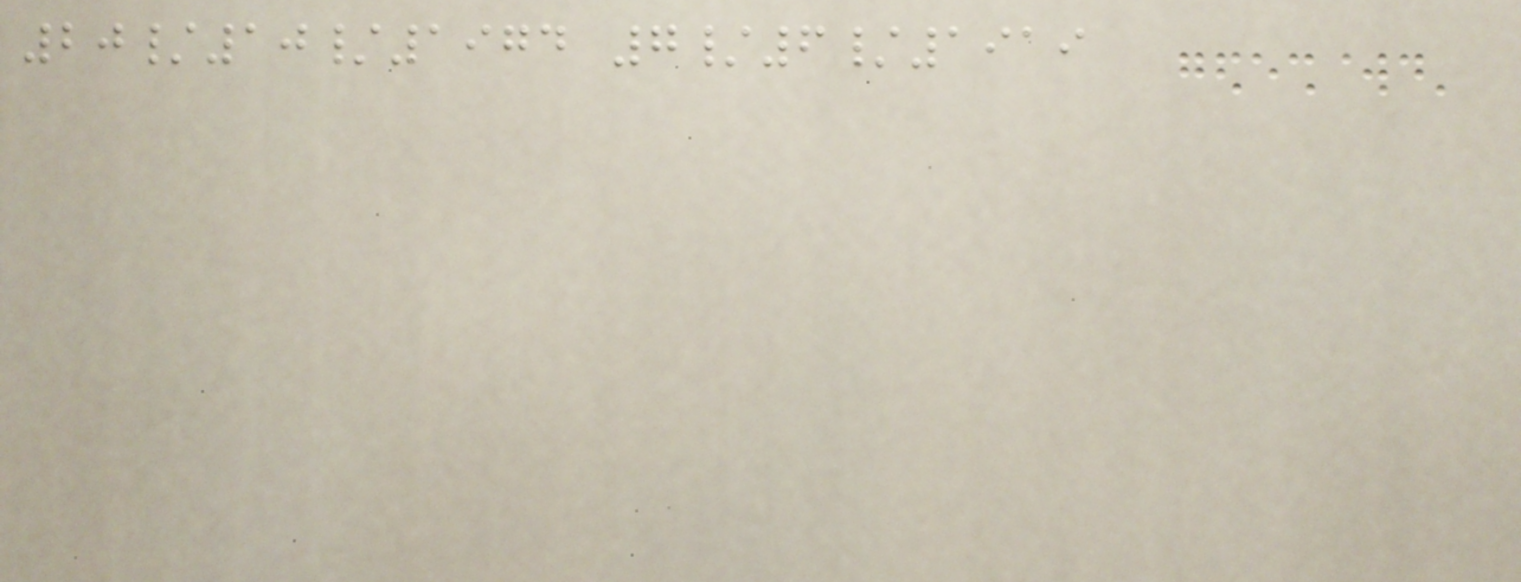20/10/1974 7/6/1919
